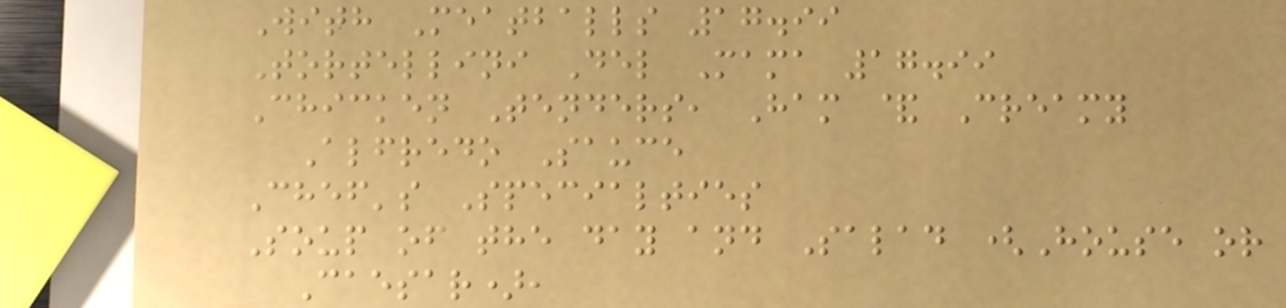With Meatballs 17.99
Tortellini Del Mama 17.99
Chicken Tenders, Ham & Creamy
Alfredo Sauce
Chef's Specialties
Soup of the day and Salad (House or
Caesar),
